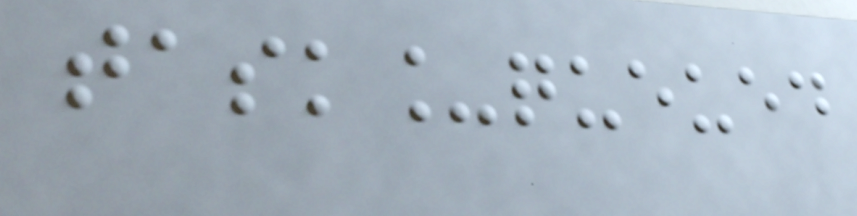task_queued
